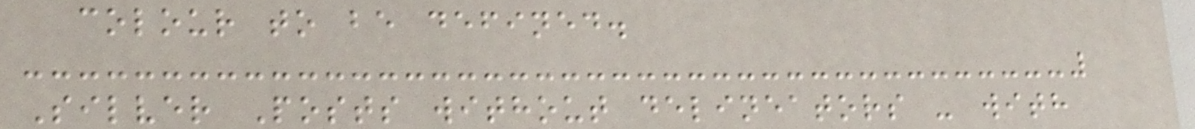colour to be defined.
Silver Posts without delineators - with
